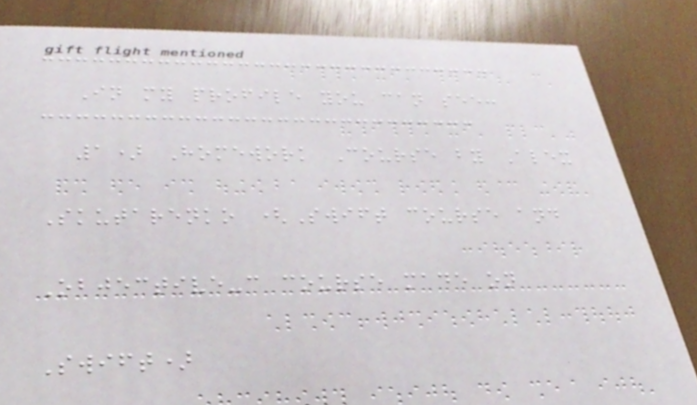In my profile you can see:
1) Homework Course by Alex
Skutarenko (Swift course and
Objective-c course made on
Swift)
